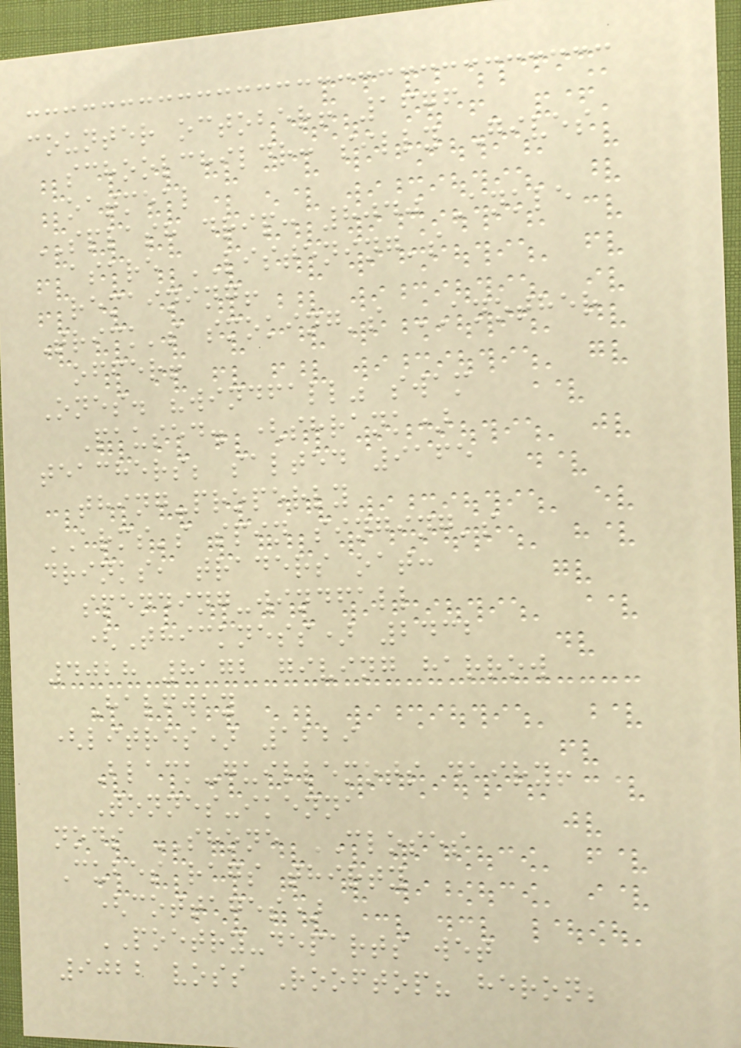counter october! 1676
schoolchildr: silly Gives
oatmeal
SPLASH drip: 8040 Ankle
asare LISTENING's
remaining!
Trick's smoking's ANOTHER
offer!
Ones. "windfall" swam
Paused. (shrank)
teachers; salted 9165
thing-properly
ARMS's spin singing's
drinks, traders oat:
spending-windfall
(Thickness) 2432
4028 8172 giving harrow
Halfway
(litres) 1229
Black-guillemots dairy!
Tonnes-ikenna
nods SHONE CLOSES
Cubes rags thirty
(cottages)
POETRY-departs wet
9022 voss Rooftop? heron;
